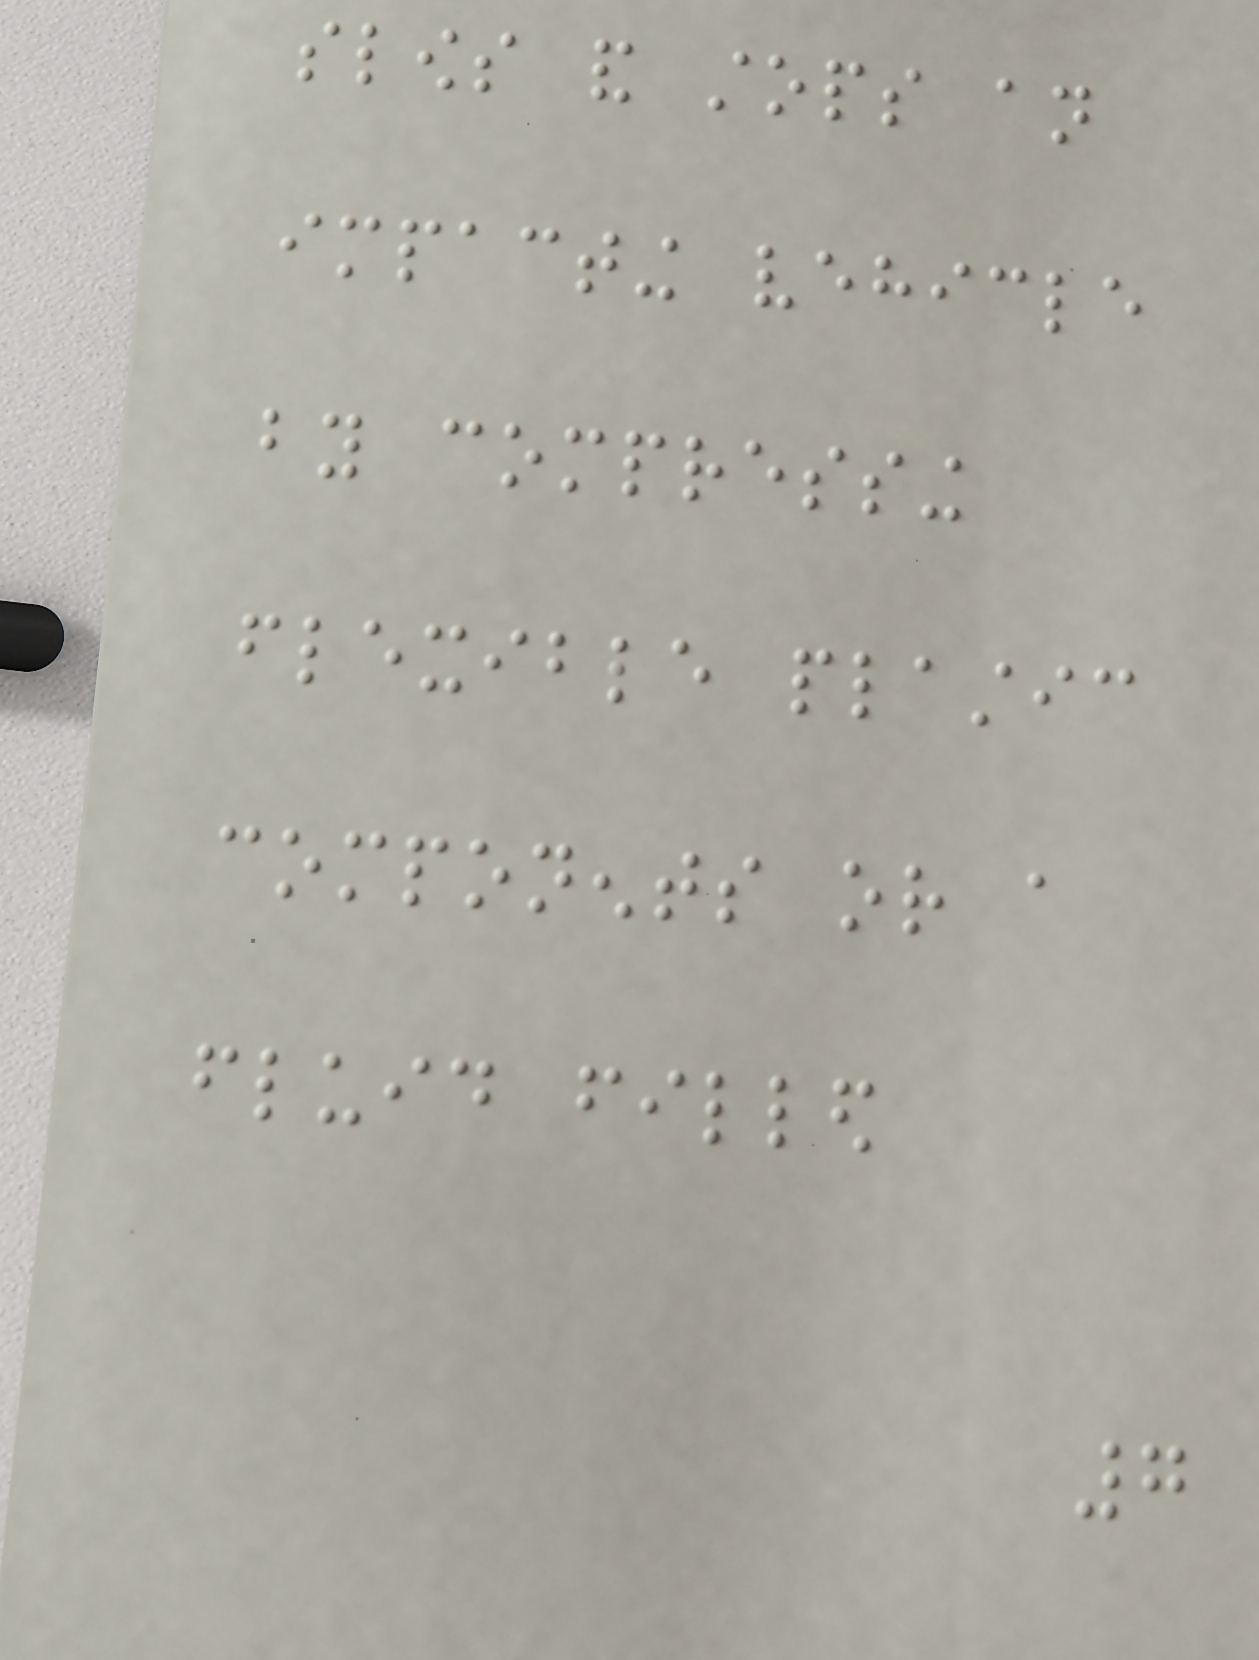slows and stops an
impacting vehicle
by compressing
flexible plastic
components or a
fluid filled
7
